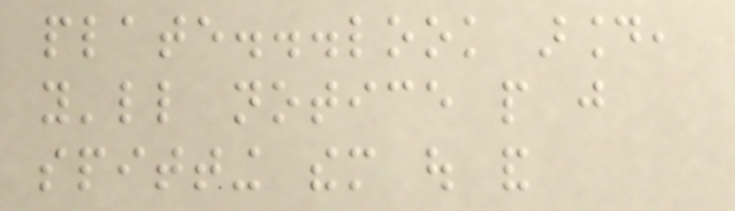plate...look around,
you'll notice people just
spitting them out and
